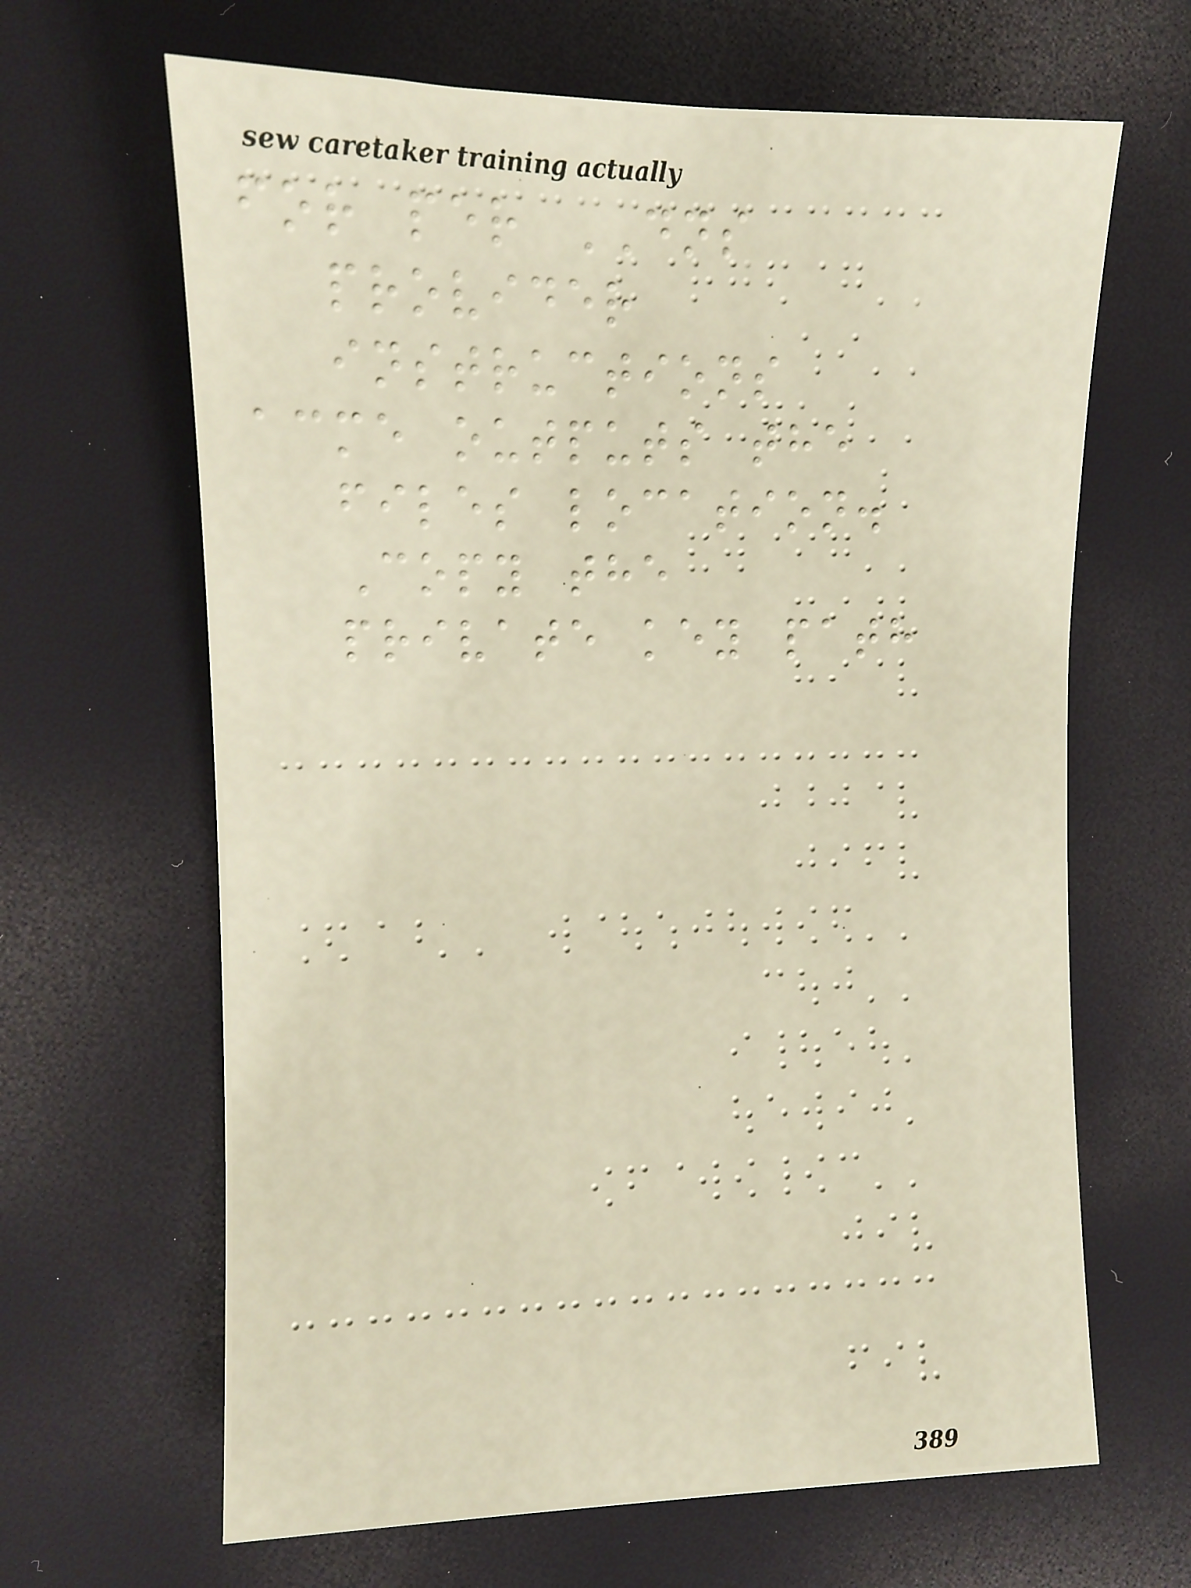for per DNS
provider
instructions
acme outputs the
files location.
Copy the
private key path
